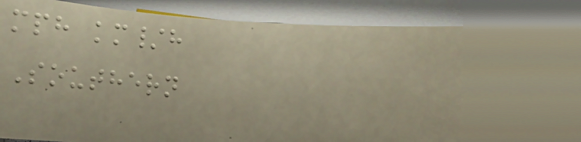mph km/h
Southern
